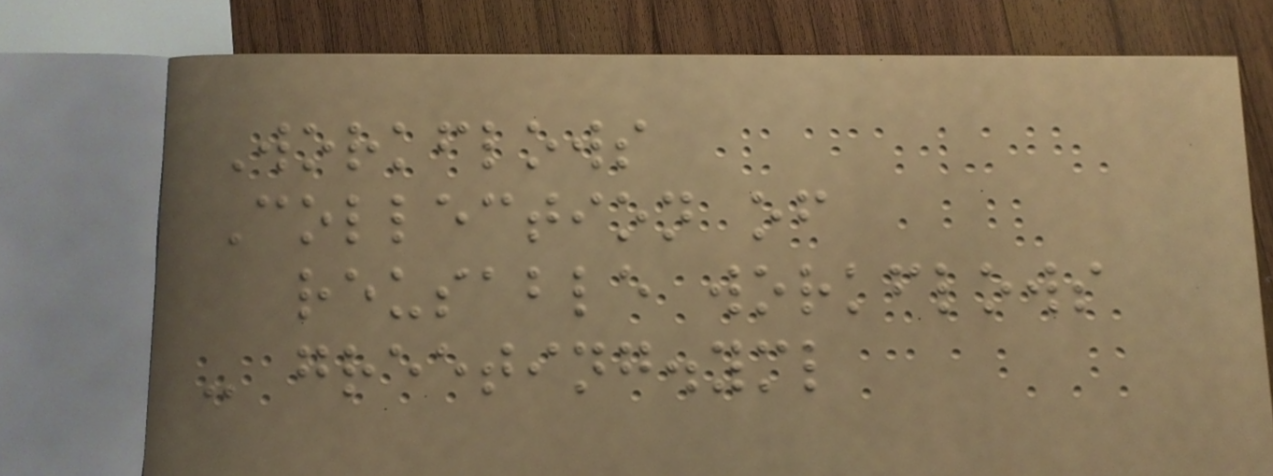Workflows
Collection of
reusable workflows
- greeting.yml
